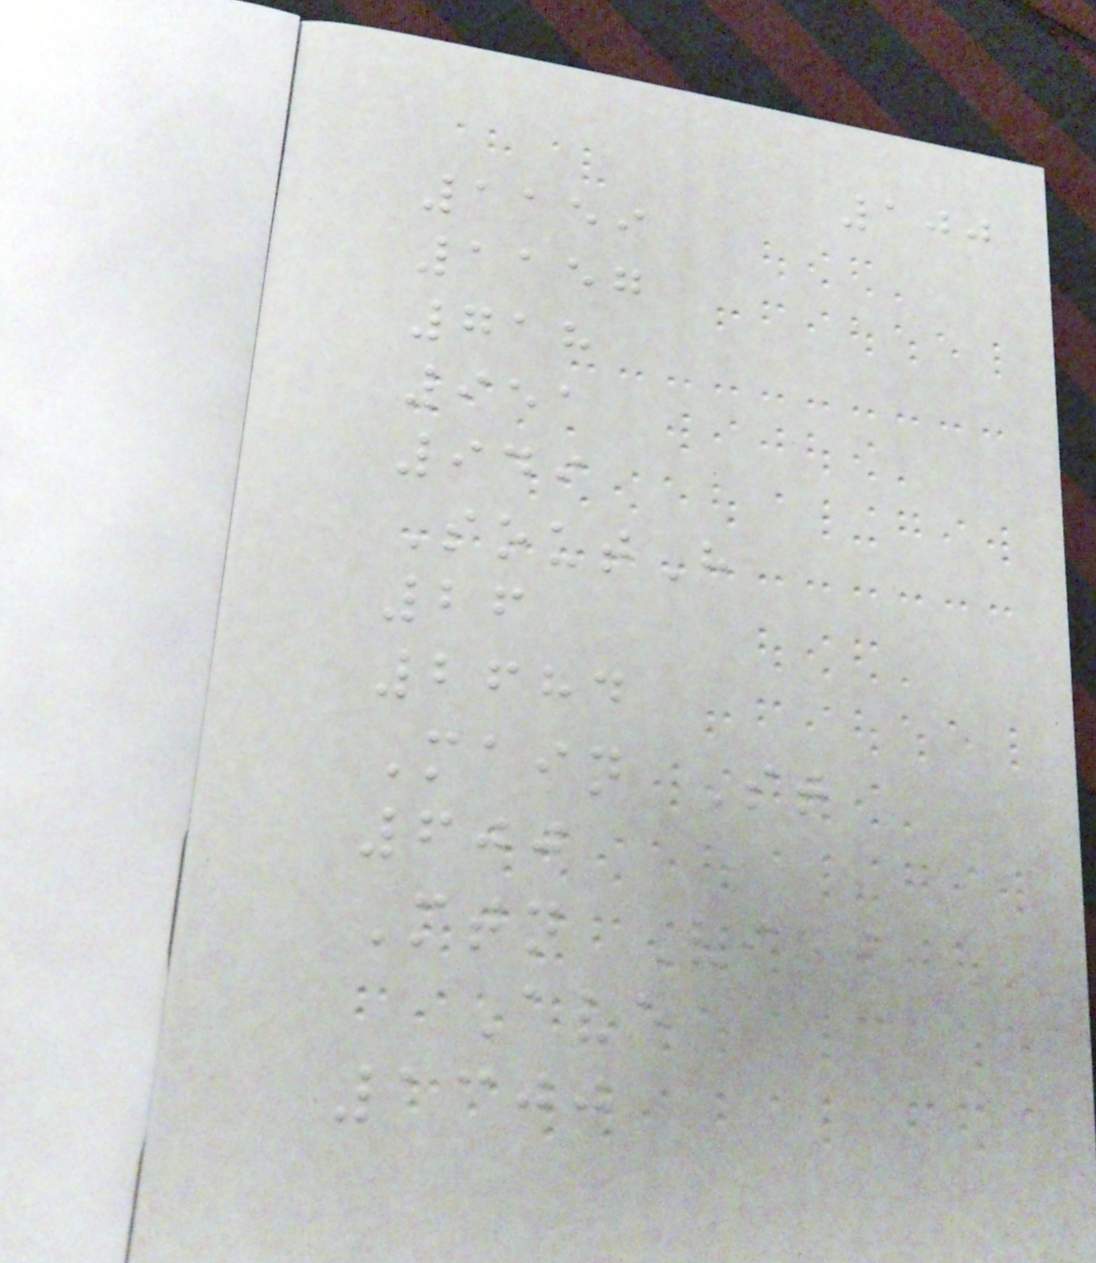100
1159
1157
718
951
949
SoutH
26
2684
Main St
600
Mtn View
Ave
1300
